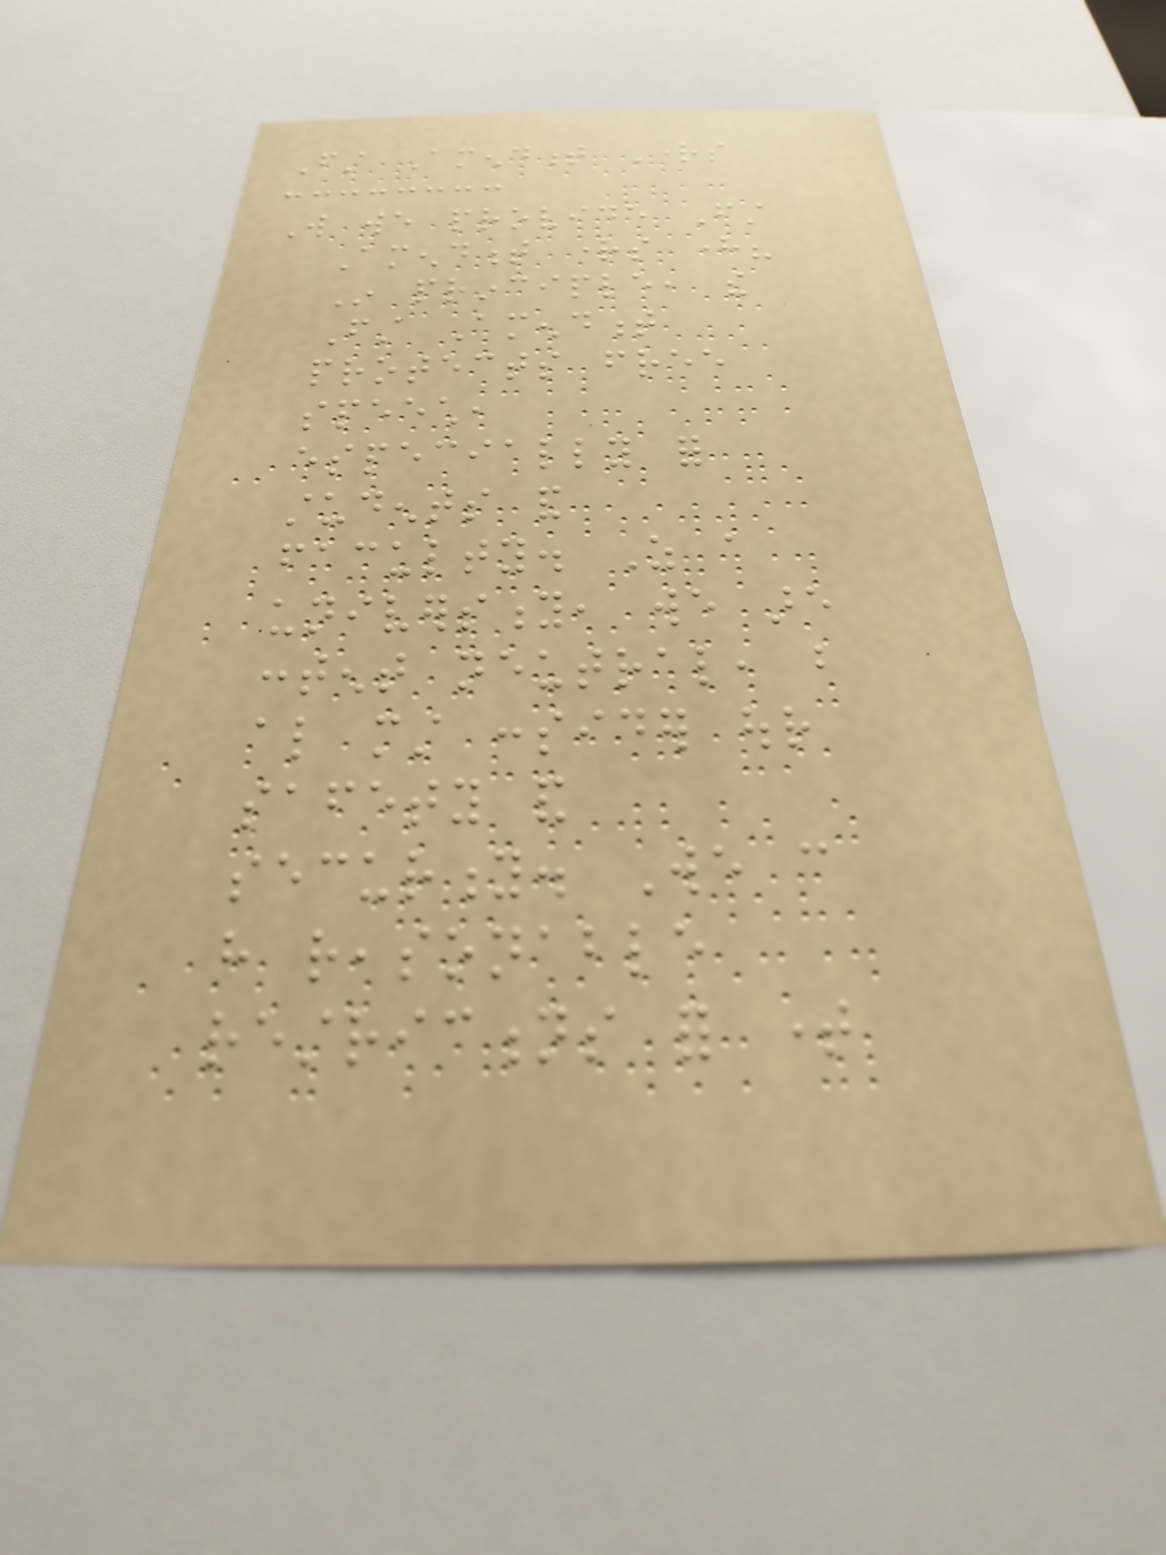First Amendment Rights
Will we provide First
Amendment rights here?
In principle, the
First Amendment
protects free
speech,
especially for
students and
faculty. As a
university, we are
content neutral, but
also must consider our
safety and
security. We can
have reasonable
restrictions for time
